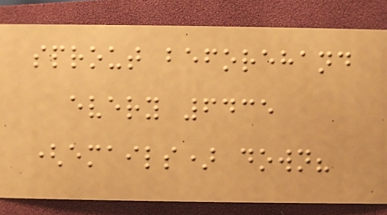sprout beforehand
every 6435
(emails) down?
